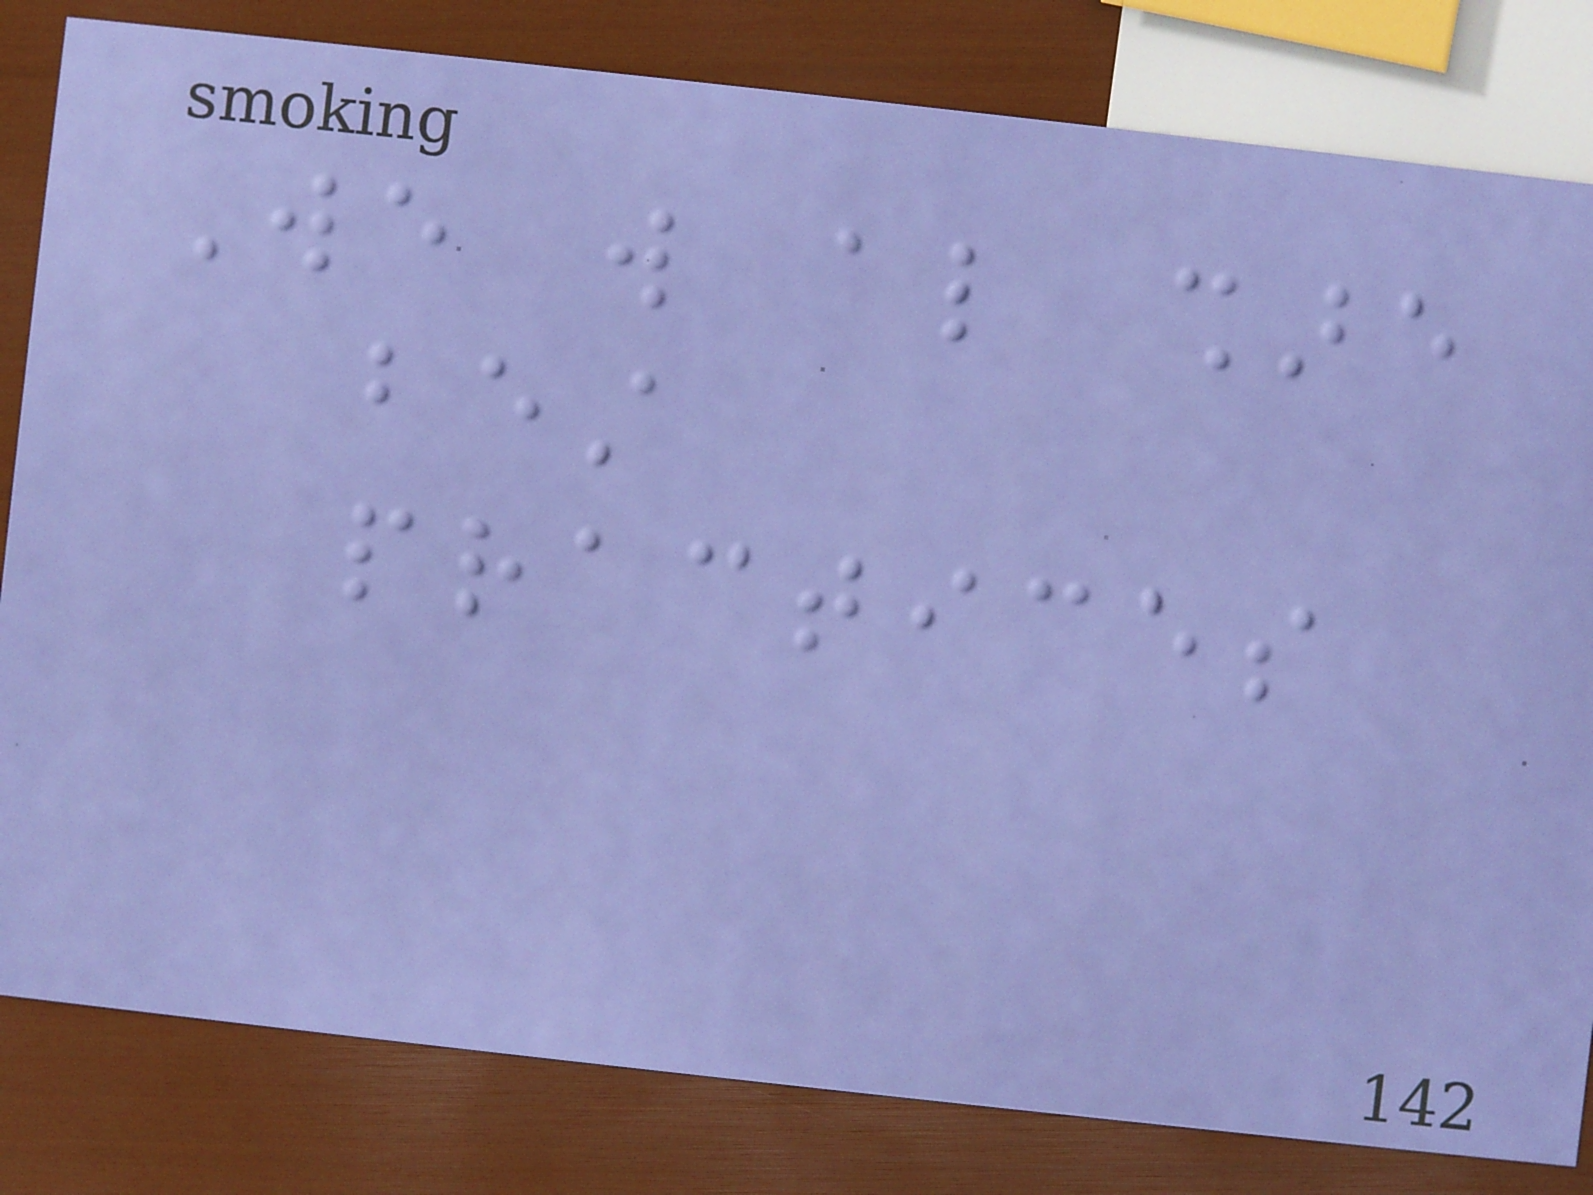We will also share
best
practices
